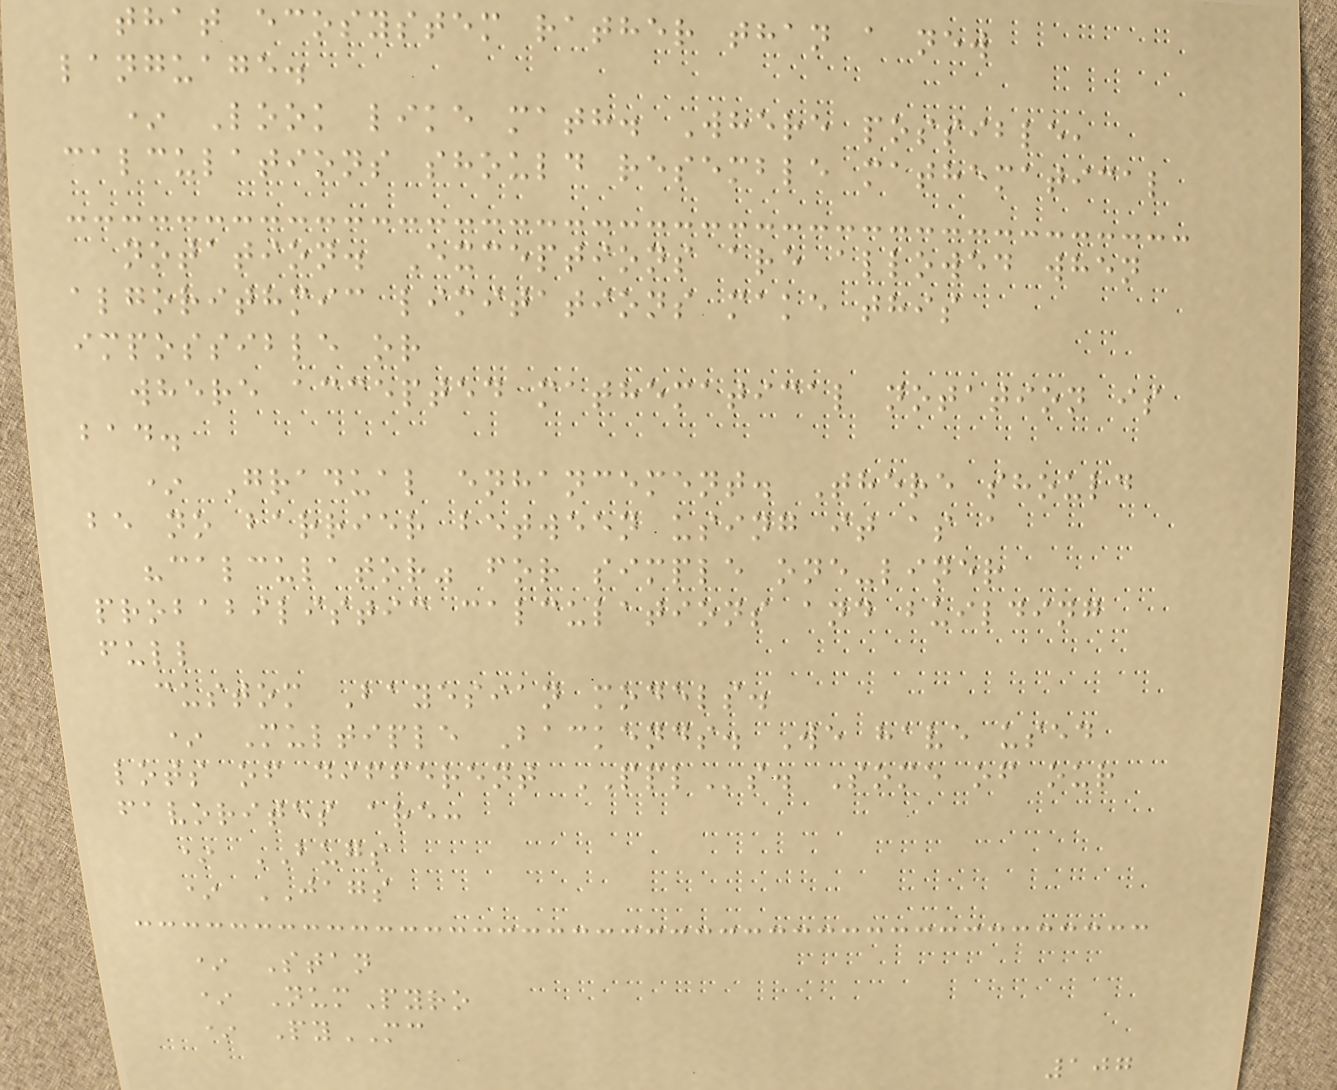that ecosystem rather than a new
language.
* Look like math. Where possible,
calculations should resemble mathematical
notation. Exceptions are allowed when
algorithmic limitations make this
impossible or
where accepted mathematical notation is
bad.
* Gradual enhancement. There should
be no barrier between using it as a
"calculator" for simple one-liner
probabilistic calculations and building
full
custom Bayesian models.
* Multiple Backends. We have used
lots of different PPLs. Some of our
favorites are:
* BUGS
* JAGS
* Stan
* NumPyro
* PyMC
107
